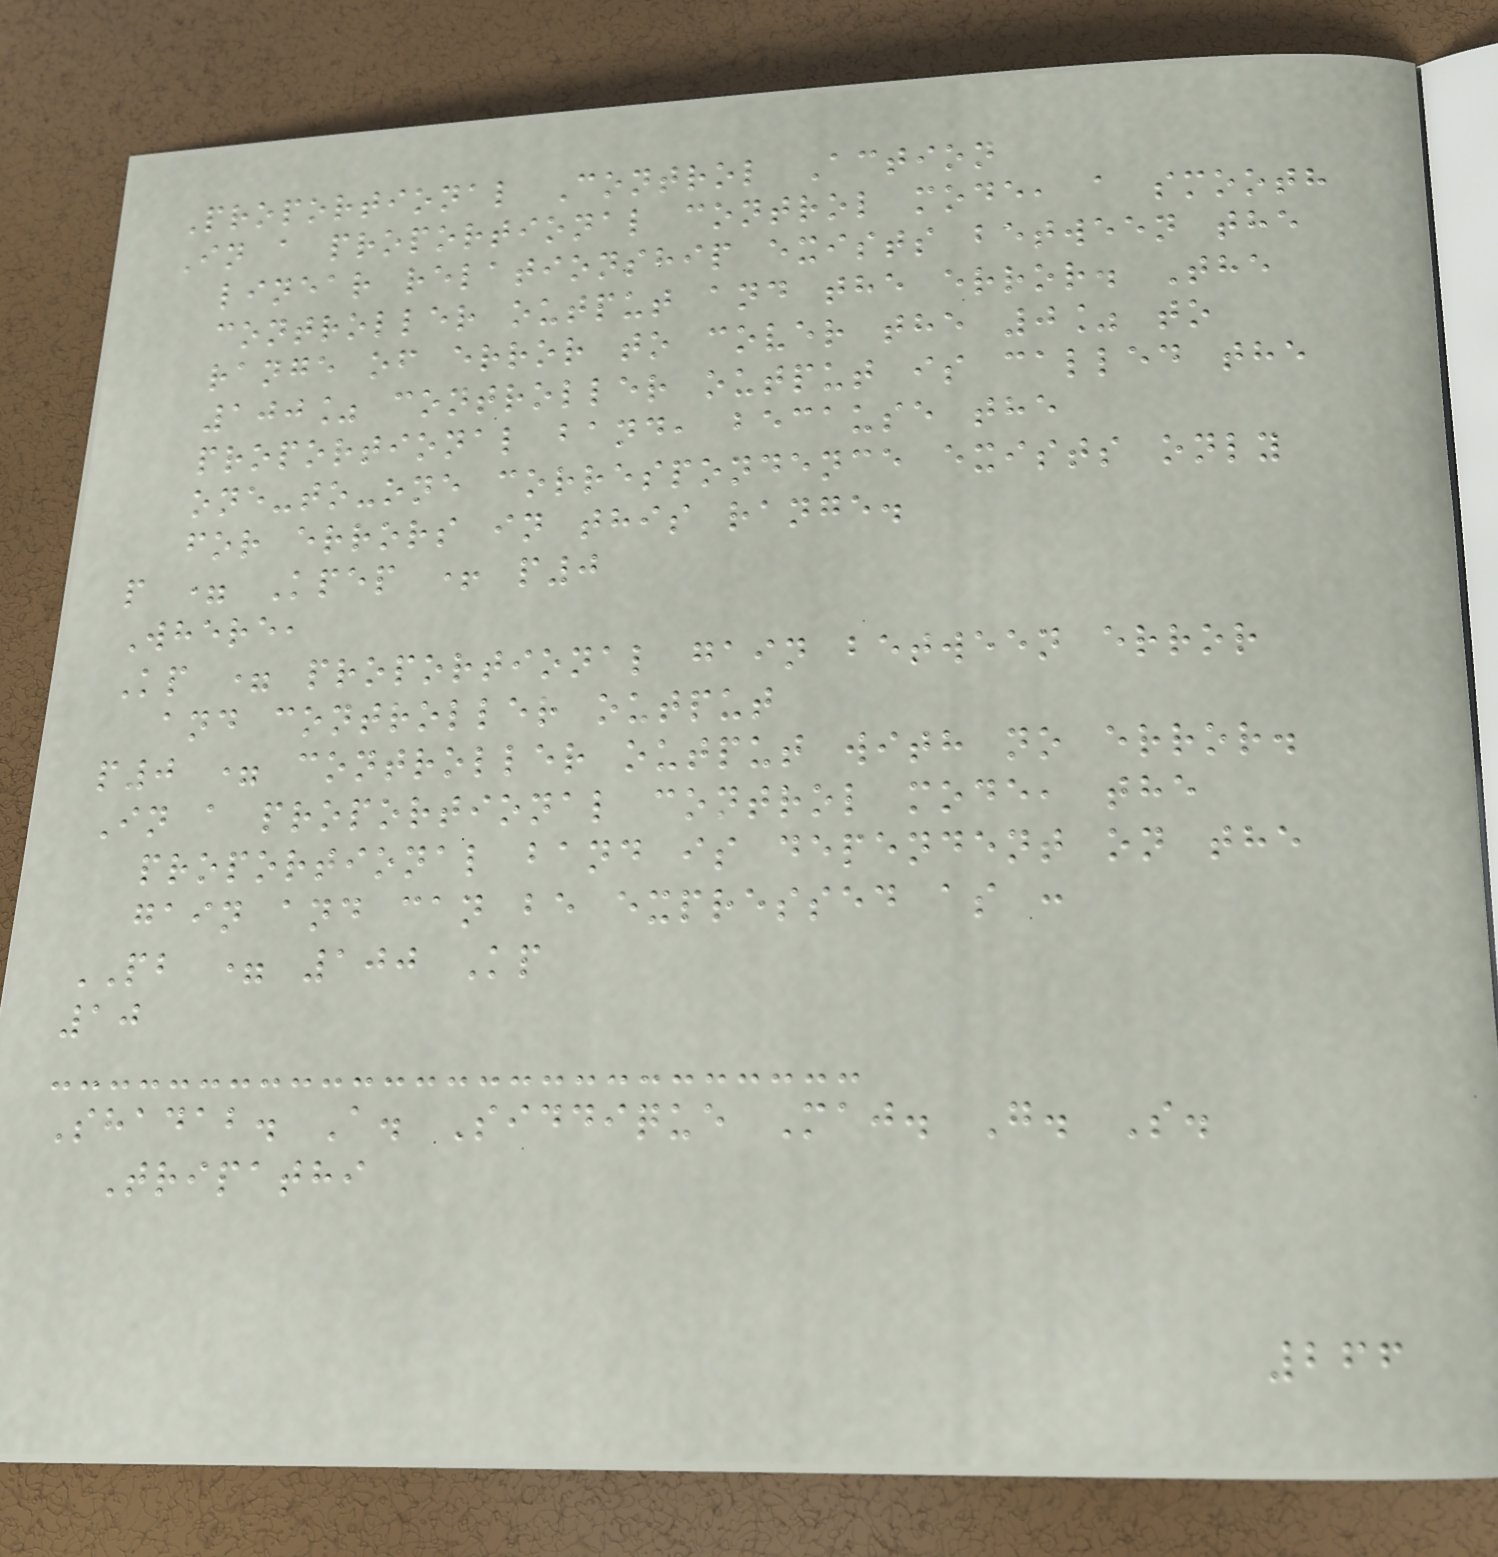Proportional Control Action
In a proportional control mode, a smooth
linear relationship exists between the
controller output and the error. The
range of error to cover the 0% to
100% controller output is called the
proportional band, because the
one-to-one correspondence exists only
for errors in this range.
p = Kpep + p0
Where,
Kp = proportional gain between error
and controller output
p0 = controller output with no error.
In a proportional control mode, the
proportional band is dependent on the
gain and can be expressed as :
PB = 100 Kp
10
Shadab. A. Siddique Maj. G. S.
Tripathi
266
